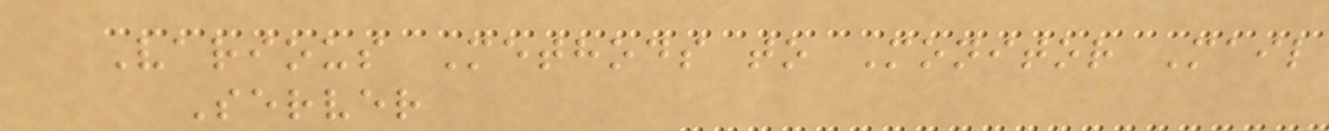Various Methods to Monitor Mail
Server
